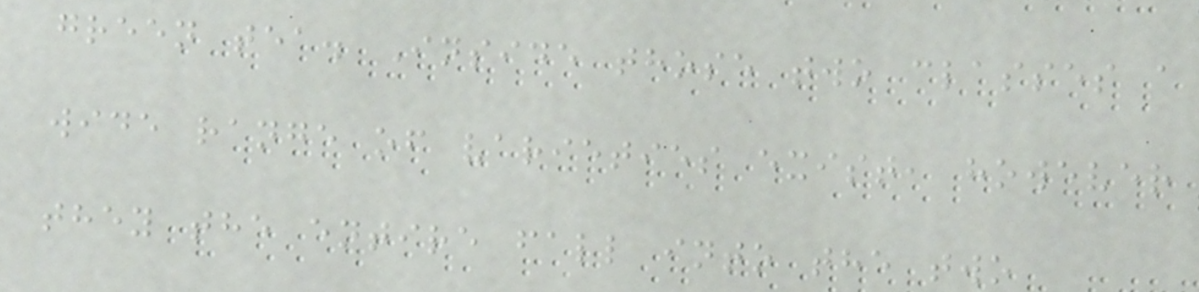green tea. Inside those two classes a
wide range of varieties exist, however
they the entire fall into the two
